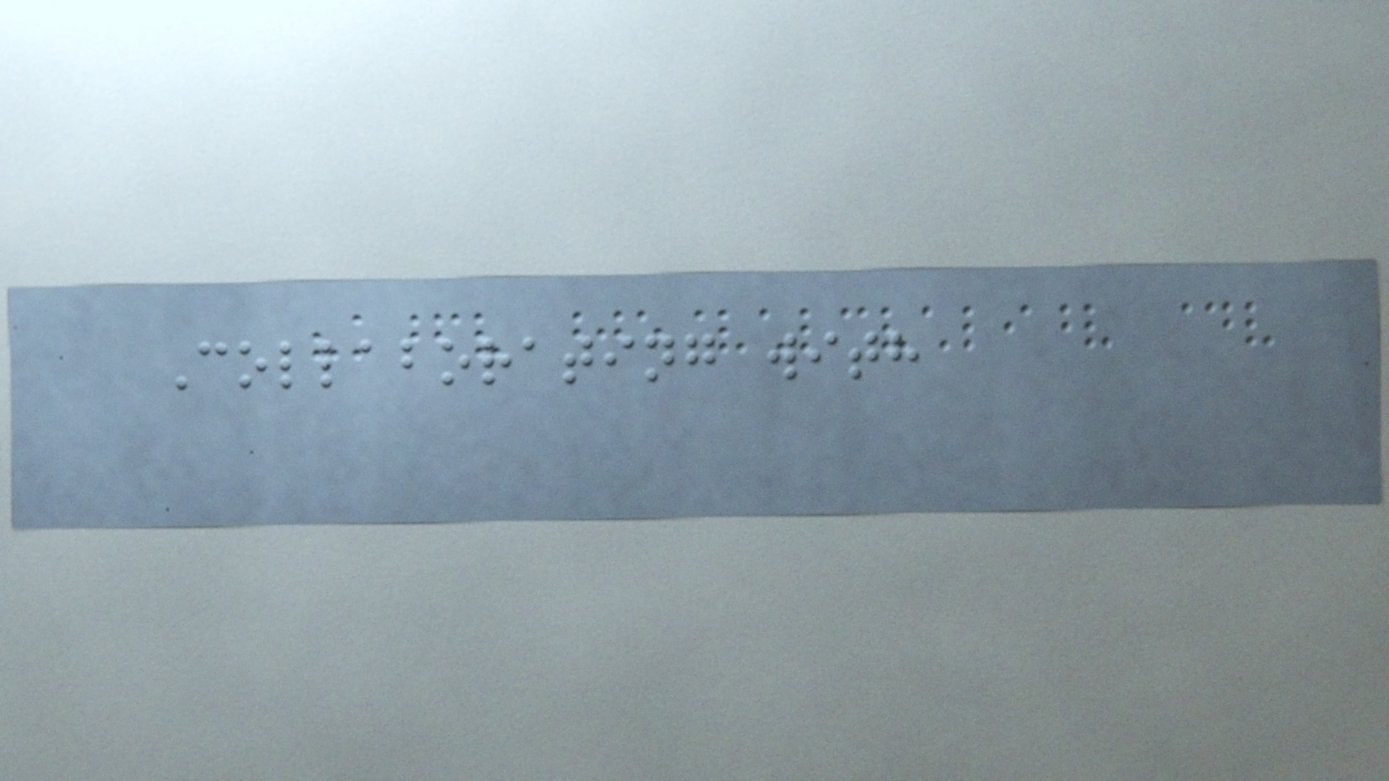Collaborating with
